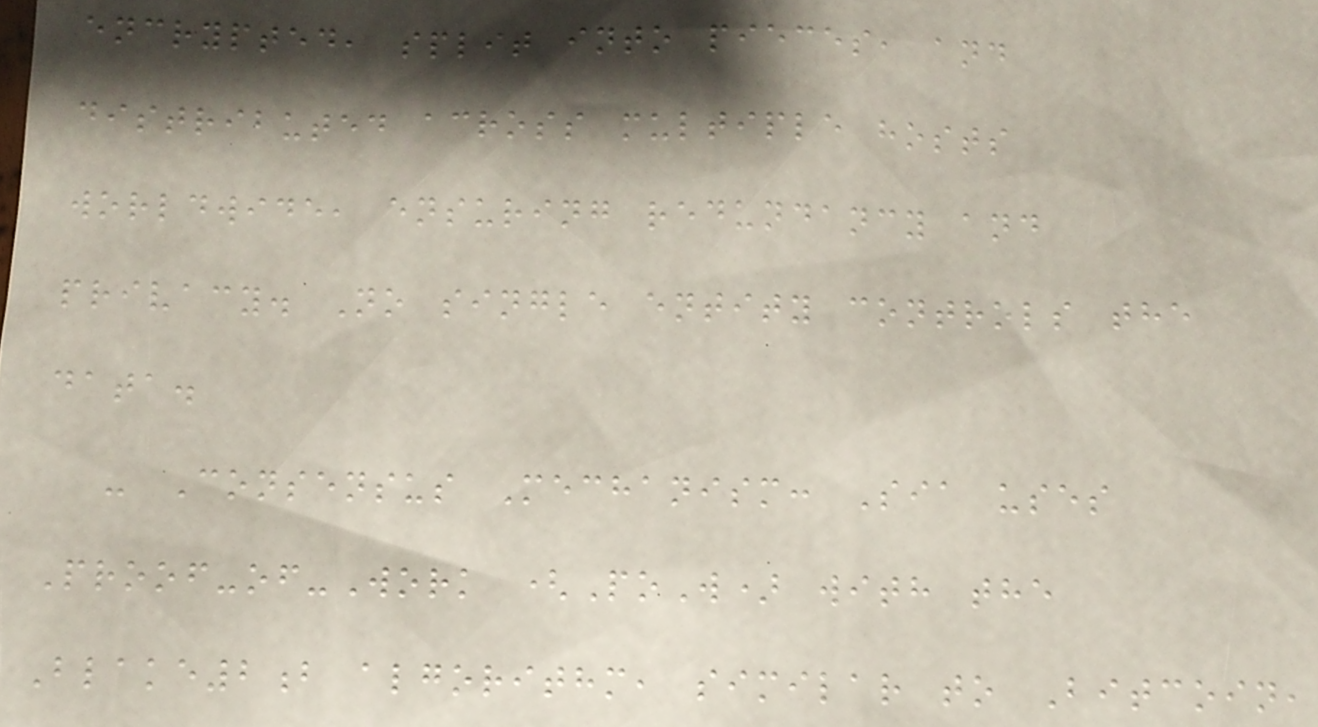encrypted, split into pieces, and
distributed across multiple hosts
worldwide, ensuring redundancy and
privacy. No single entity controls the
data.
- Consensus Mechanism: Sia uses
Proof-of-Work (PoW) with the
Blake2b algorithm, similar to Bitcoin,
